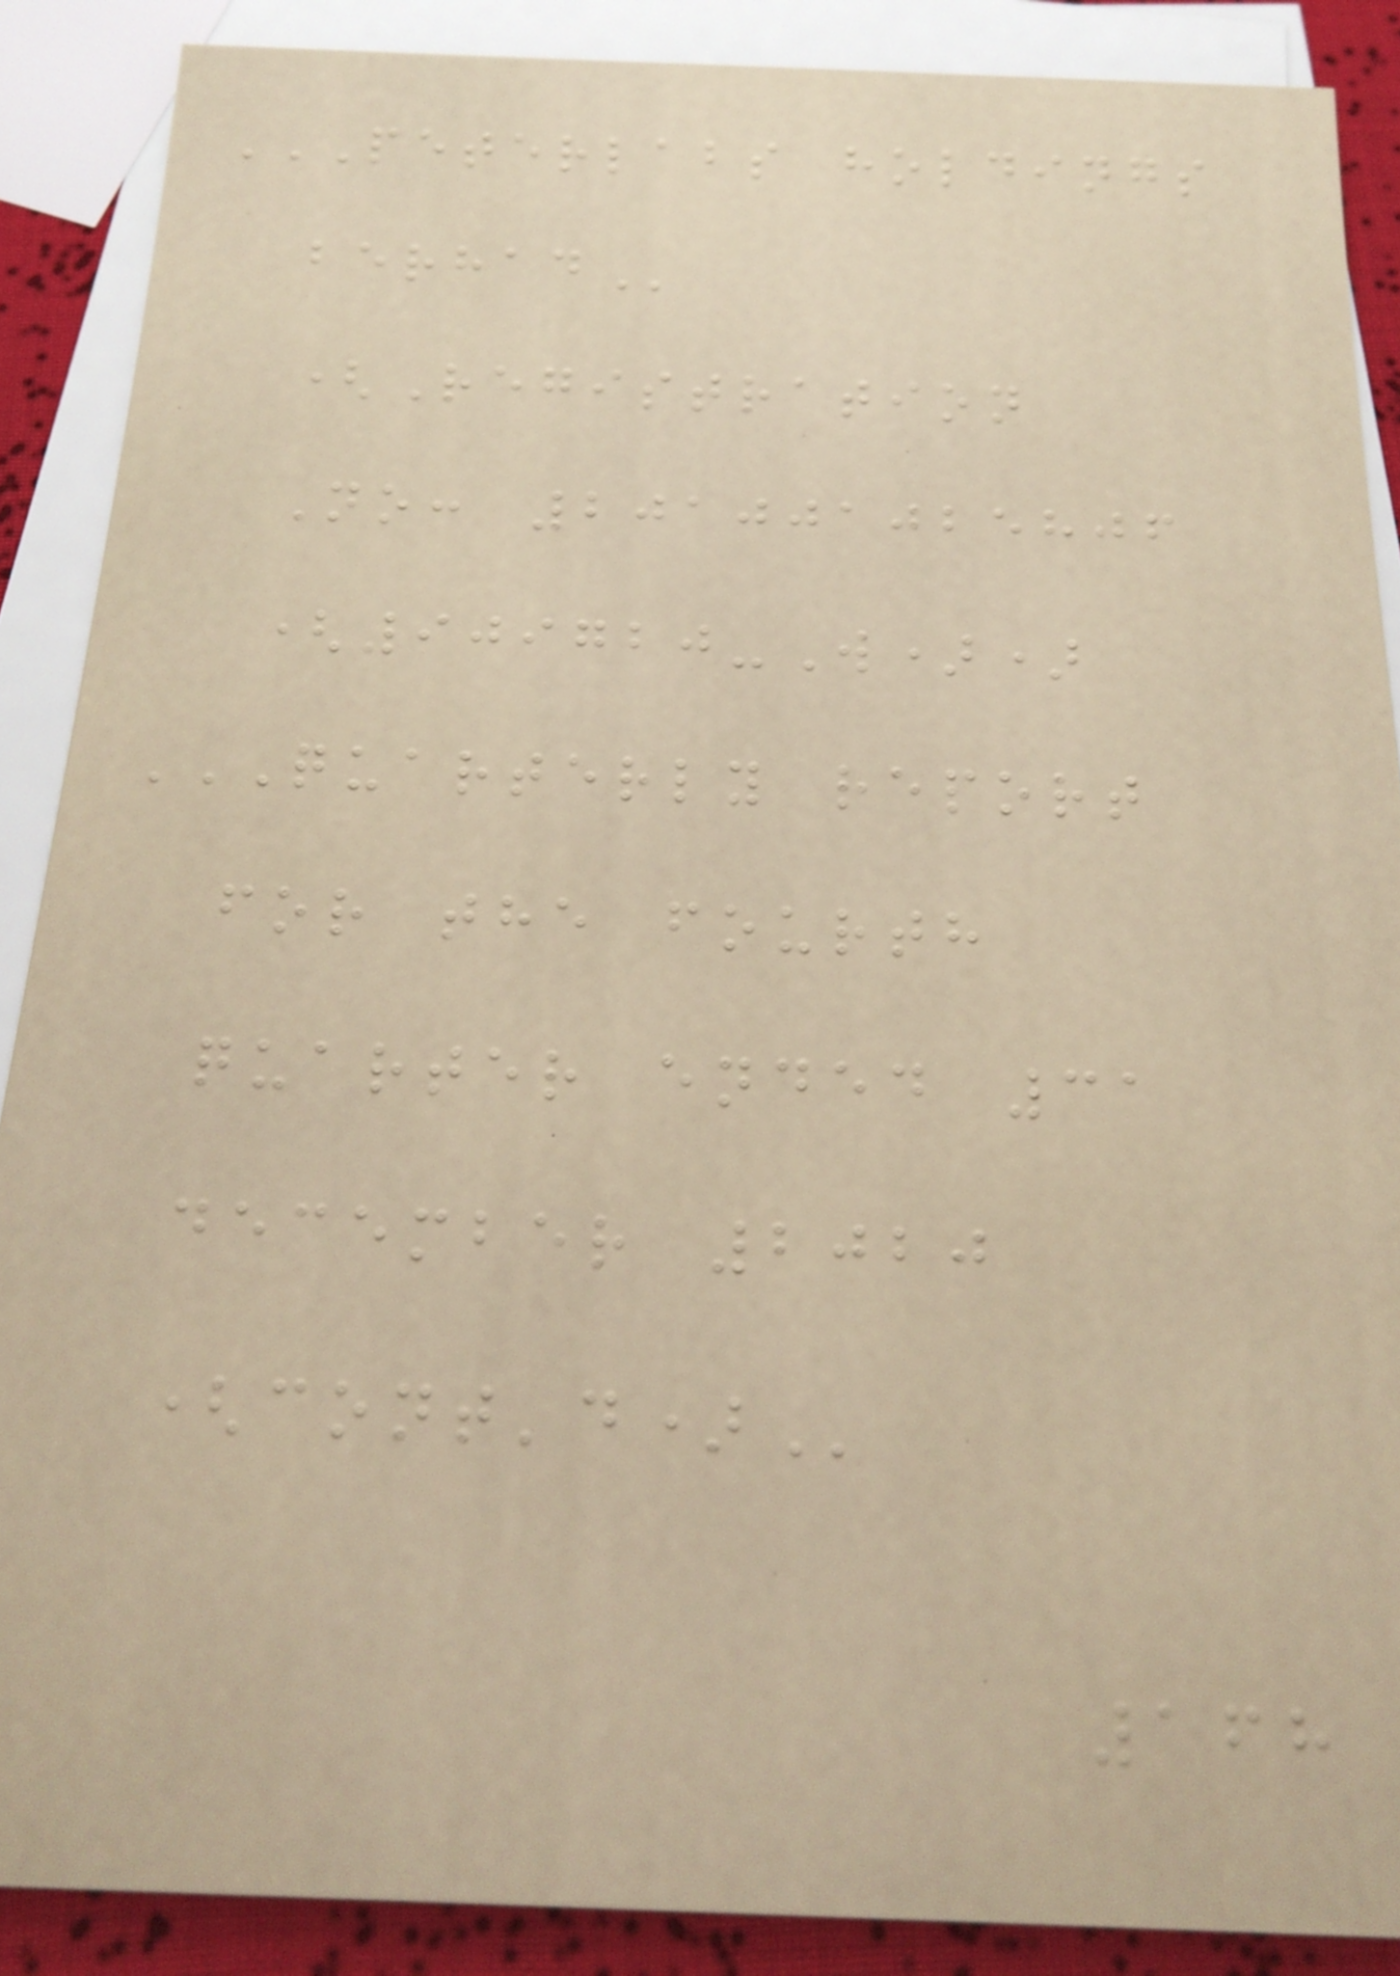PETERLABS HOLDINGS
BERHAD
(Registration
No: 201001025806
(909720-W))
QUARTERLY REPORT
FOR THE FOURTH
QUARTER ENDED 31
DECEMBER 2020
(CONT'D)
168
